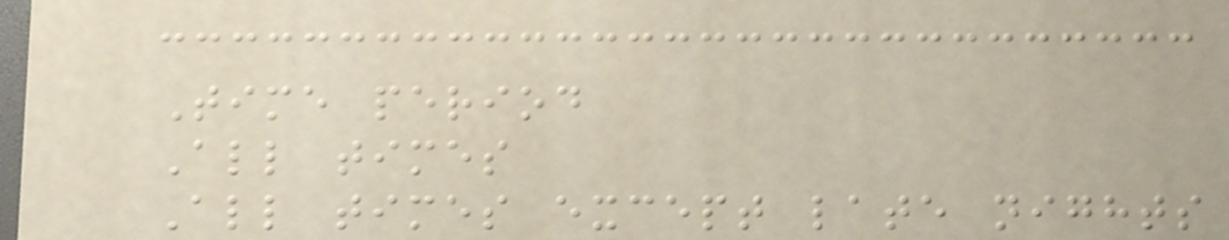Time period
All times
All times except late nights
